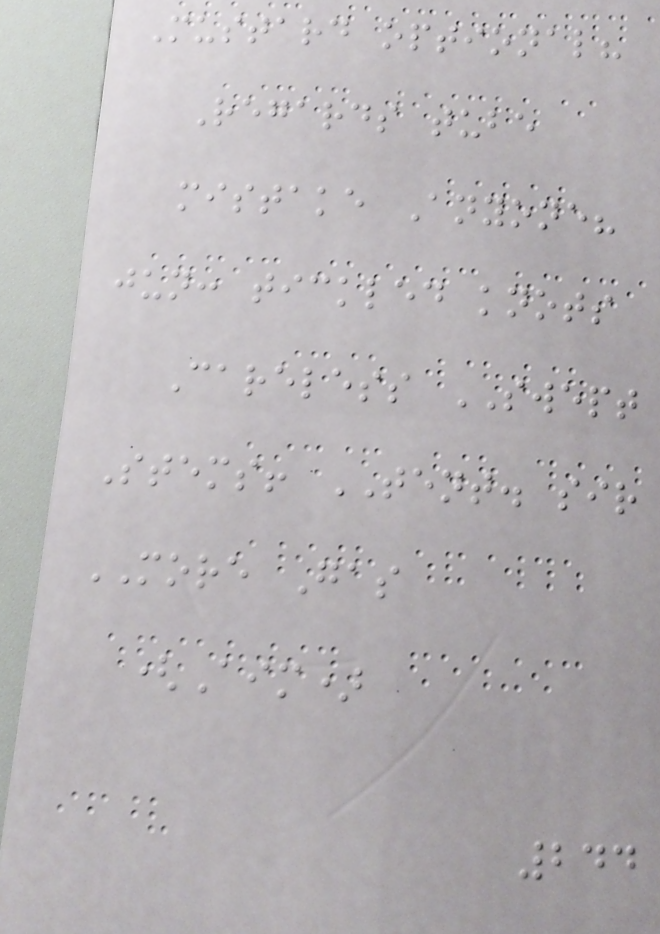Mustard optional?
Regards tube
mistake Anyone?
jun: tickled knots
Careless SWEPT
Stems! TENT. sir
MORE Gas
(Aim)
244
